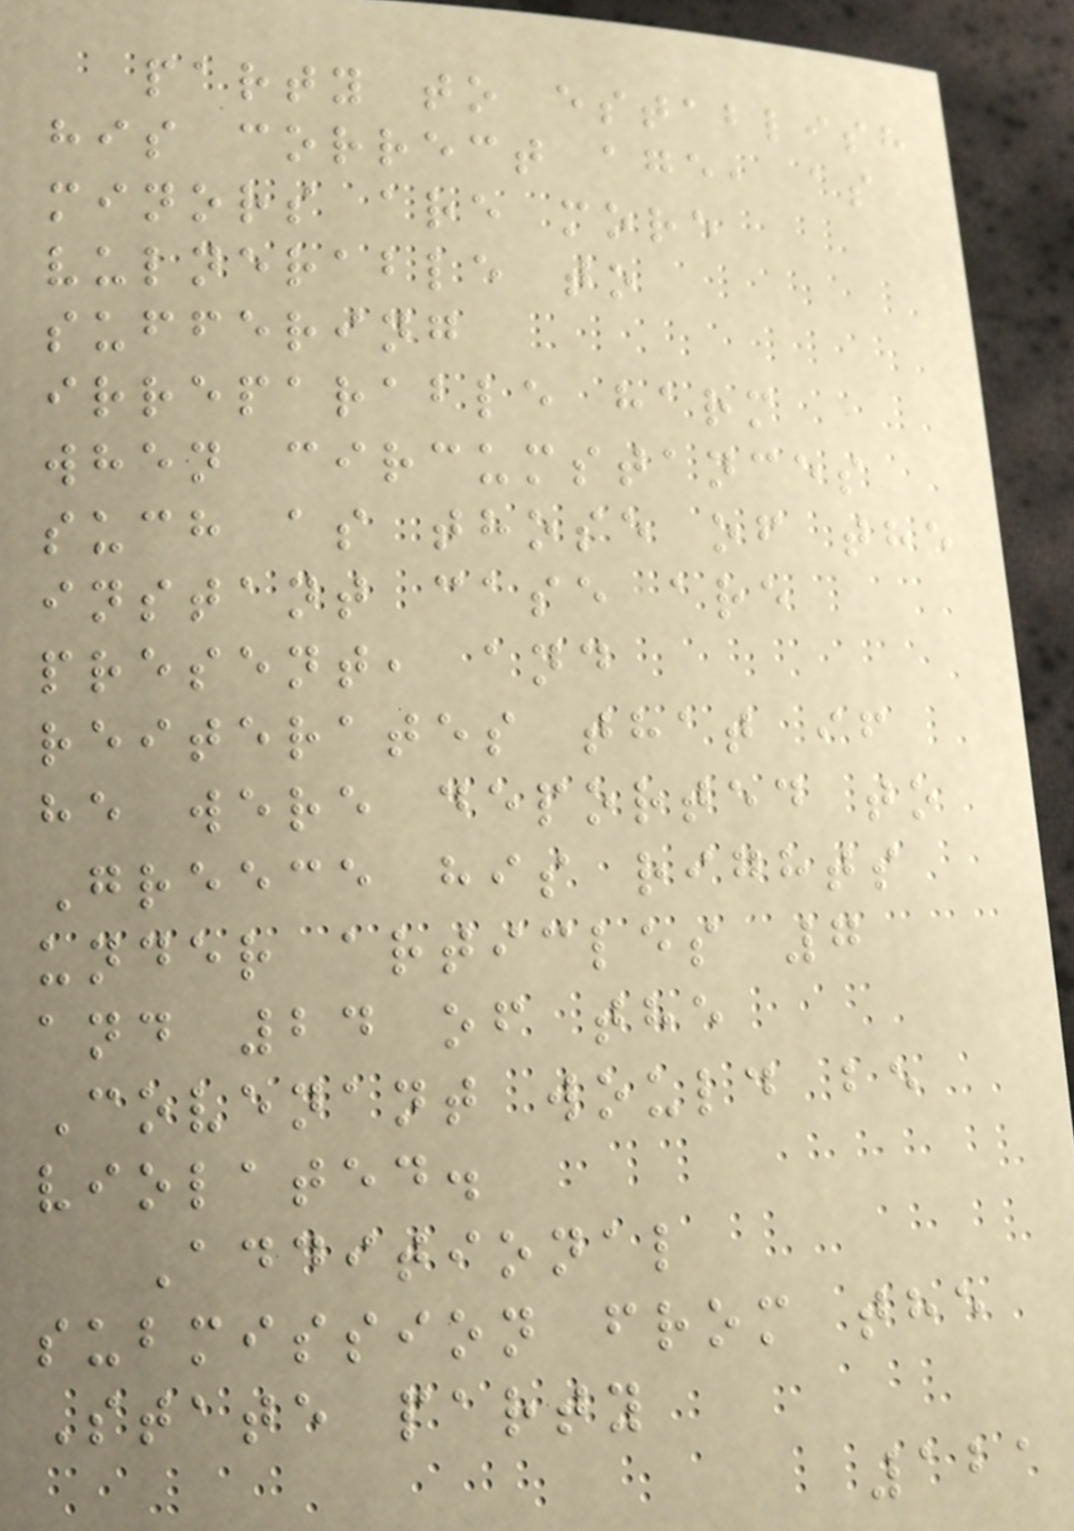party to establish
his correct age, as
minors are more
vulnerable to
suffering
irreparable harm
when circumstances
such as those of the
instant case are
present, and
reiterates that if
he were deported to
Greece his rights
under articles 7
and 24 of the
Covenant would be
violated.
Additional
submission from the
State party
121
